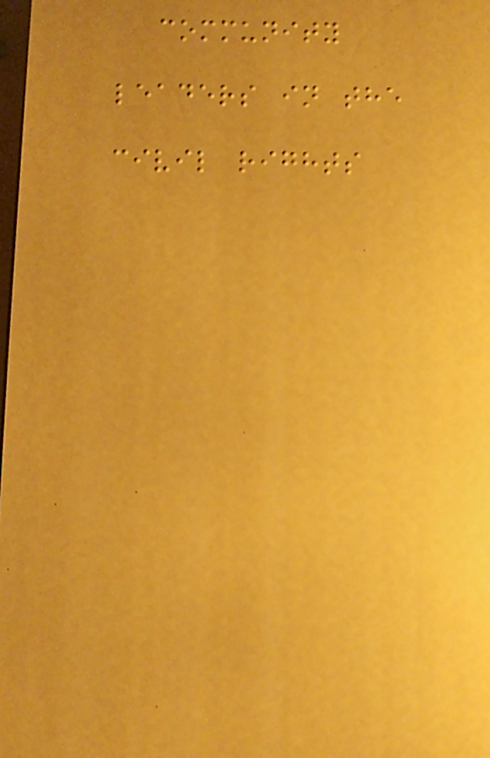community
leaders in the
civil rights
